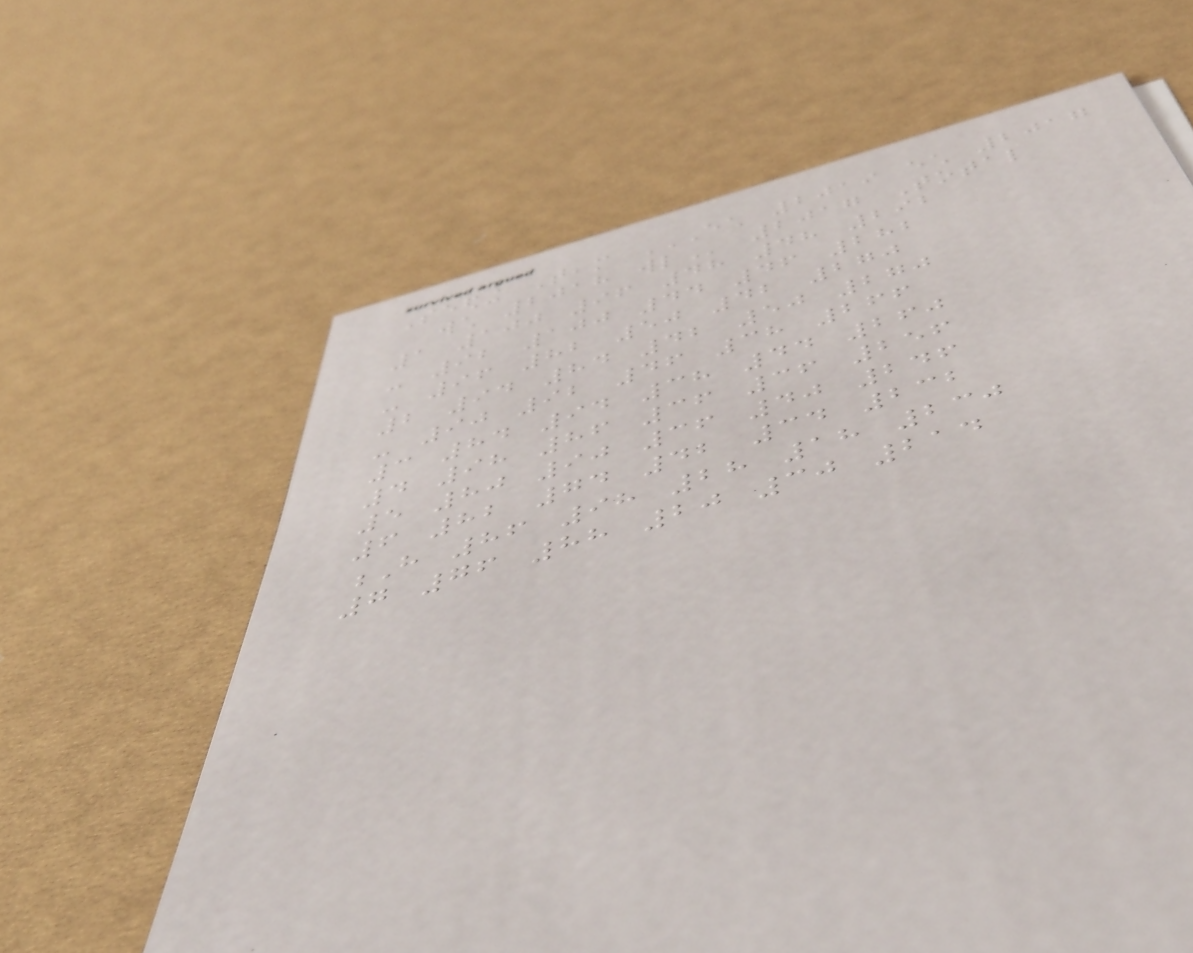Seeding Team ECH 2019 ECH 2017
WCH 2018 WL 2017 Total
1 100 96 48 48 292
- 92 100 44 46 282
- 96 82 50 42 270
2 94 84 42 50 270
- 90 92 46 38 266
3 84 94 38 44 260
4 98 86 36 36 256
5 80 90 36 40 246
6 82 74 42 34 232
H 86 98 28 18 230
7 76 88 20 30 214
